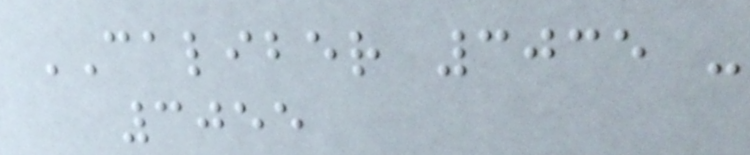CALIBER 3035 -
3055
